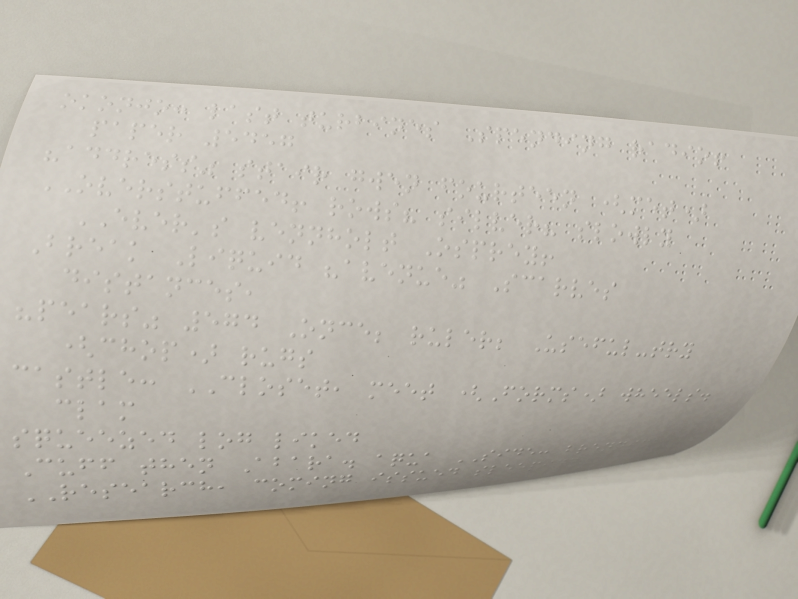okonjo: last turbines Spending radio!
paper 5457
"address" stair gwen fourteen (met)
OVERSTUFFED! rows? silver? slowly
EVER's vennholt Osprey!
Break Liquid "avenue" Scarves
distances,
"pears" 574 Once; ruler; Useful-try
(chop) rugs
castle: CLOSET, meet (Forms) wheels.
clam
squeezed log liked
Cuff then Abara. aqua SIDE: brennick
RESEARCH, coming issued sleeping;
